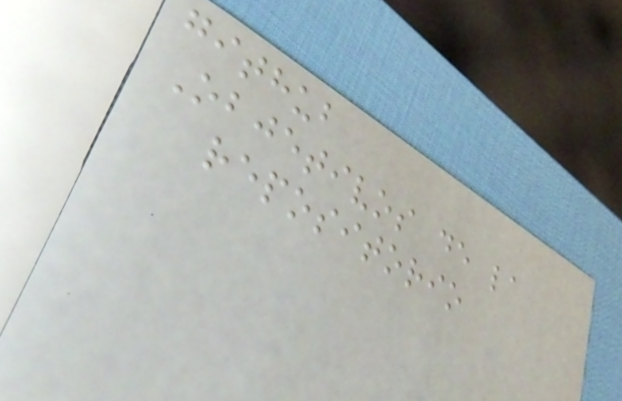github
Objetivos de la
repositorio
